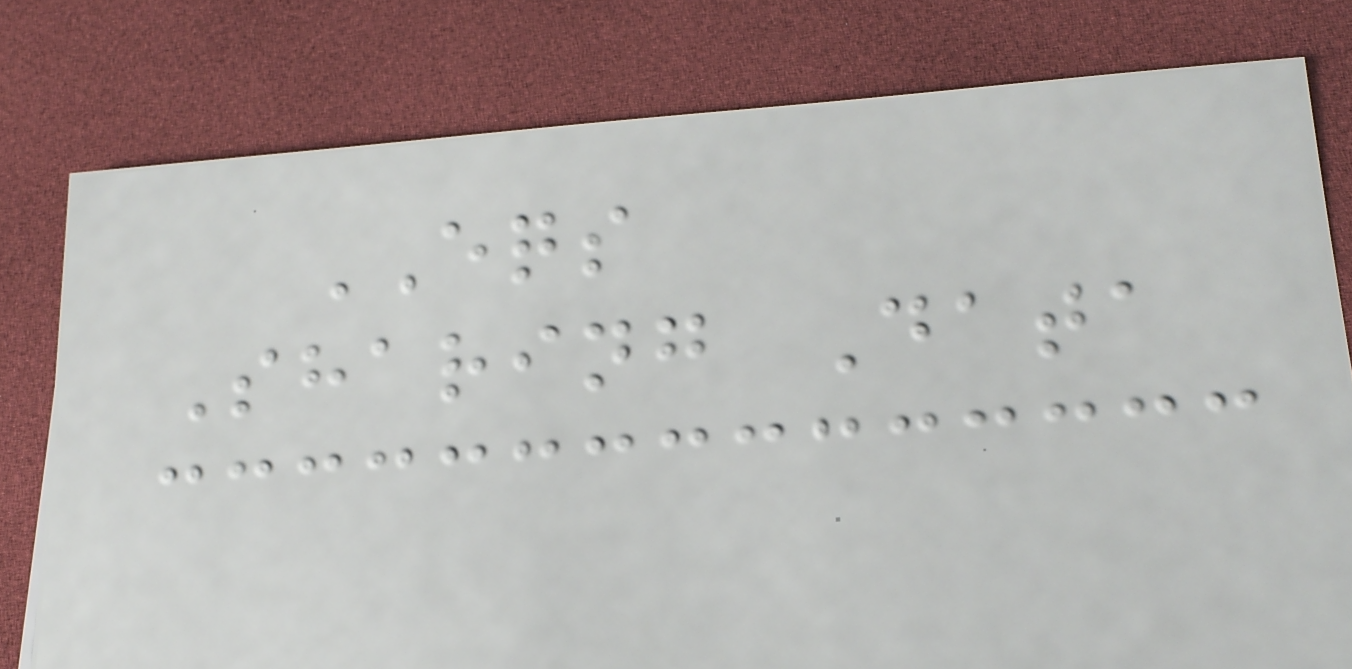EQS
Sharing Data
